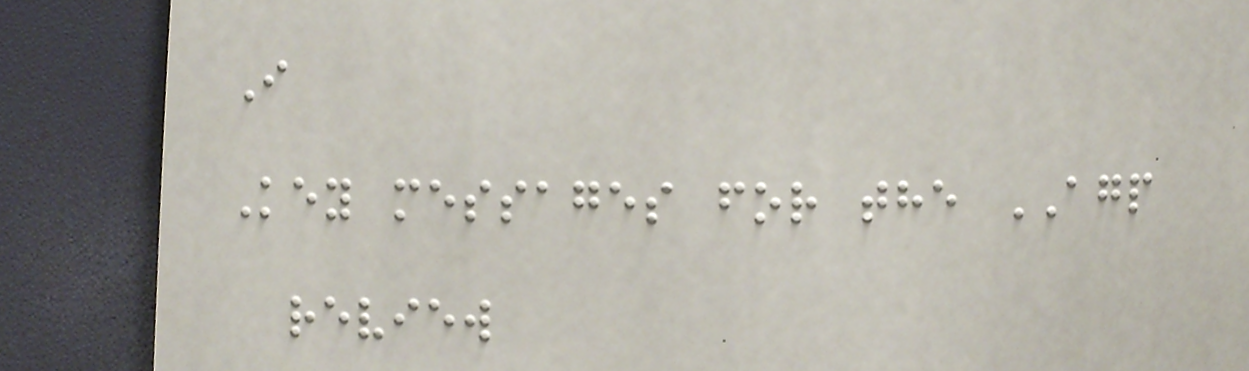I
Key messages for the AGP
review
